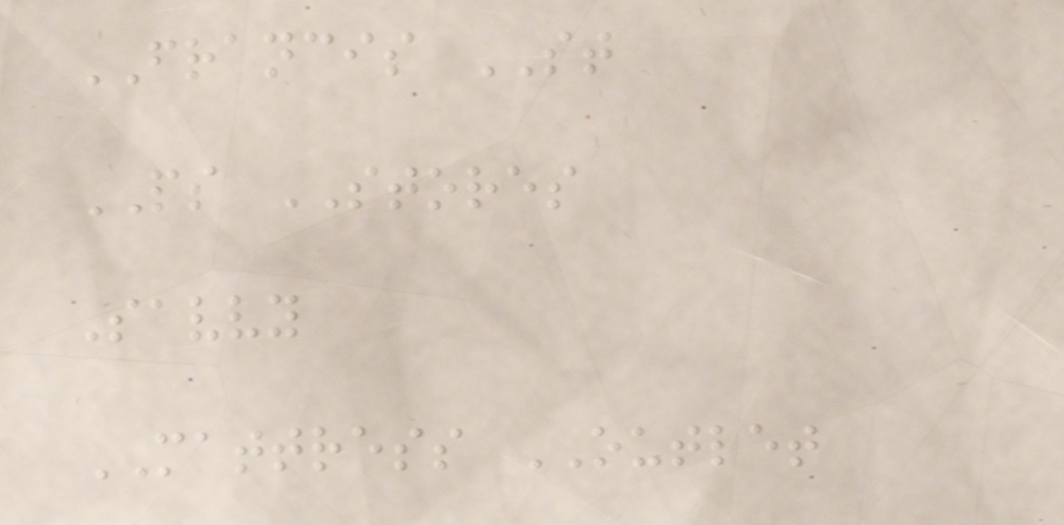FRANCIS ST
PS STORES
Savvy
MATTRESS OUTLET
